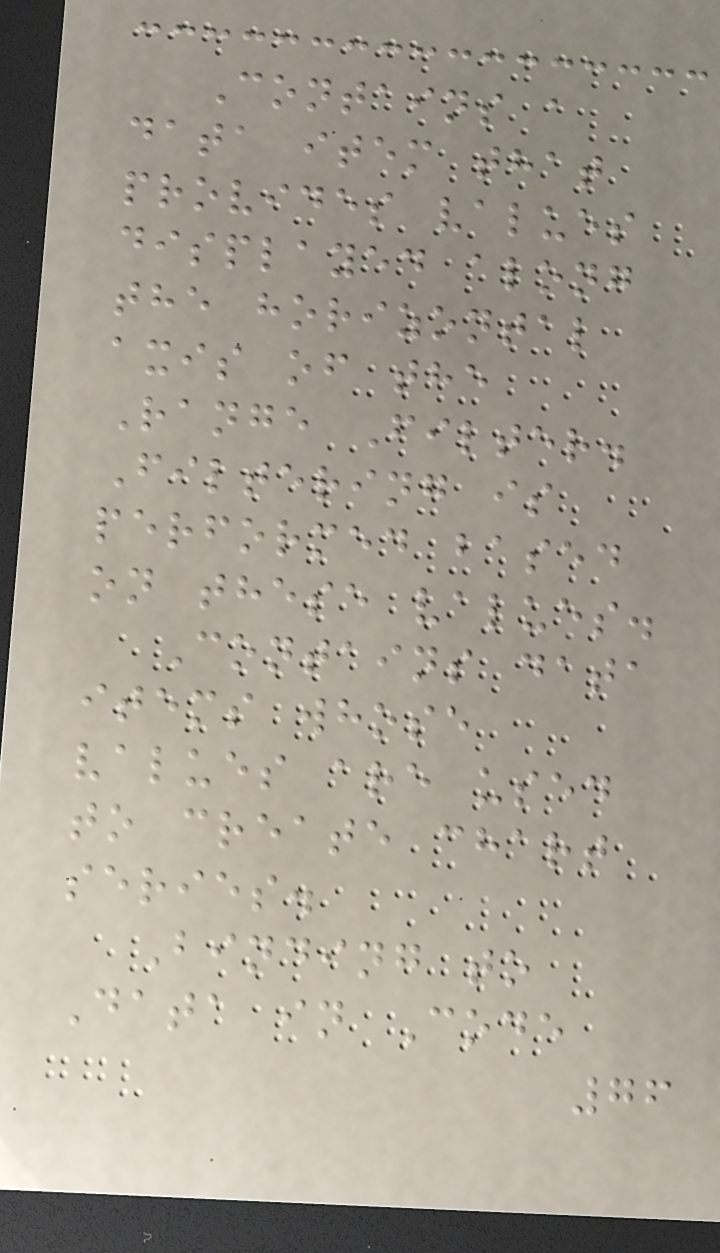Contains a
data item that
provides values
displayed along
the horizontal
axis of the
Range Filter.
Filtering is
performed based
on these values.
Contains data
items whose
values are used
to create chart
series.
Binding to
Data in Code
76
